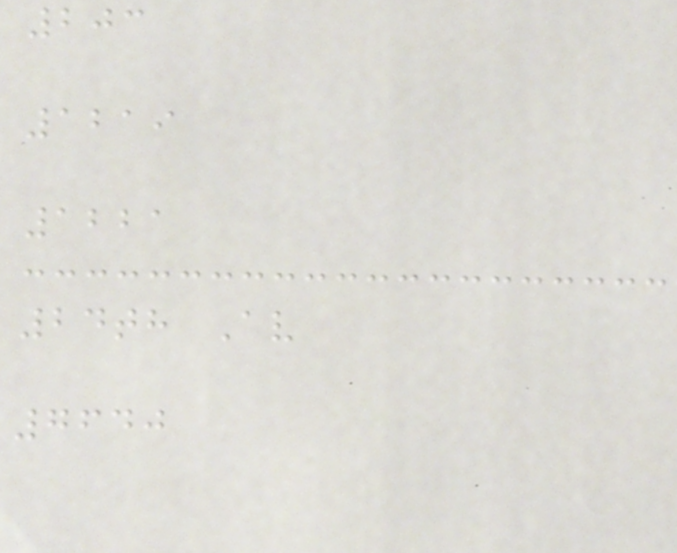203
1219
1221
24th Av
7640
